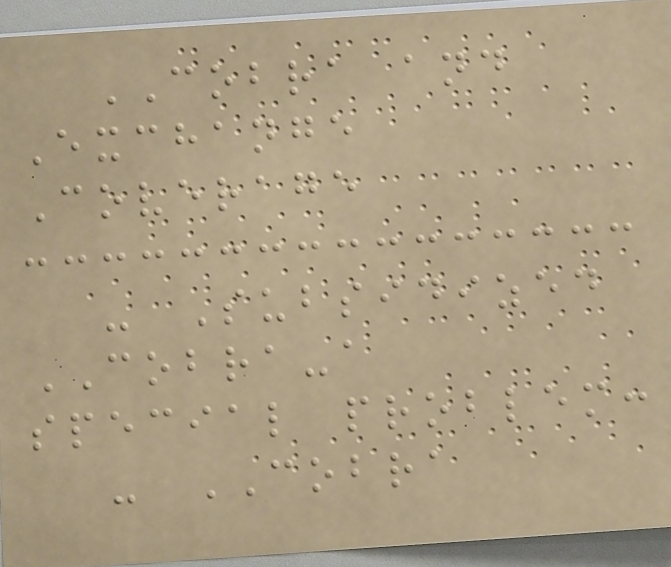COBRA and
Exchange
Coverage
- Subsidized
COBRA-a
special problem:
- COBRA
